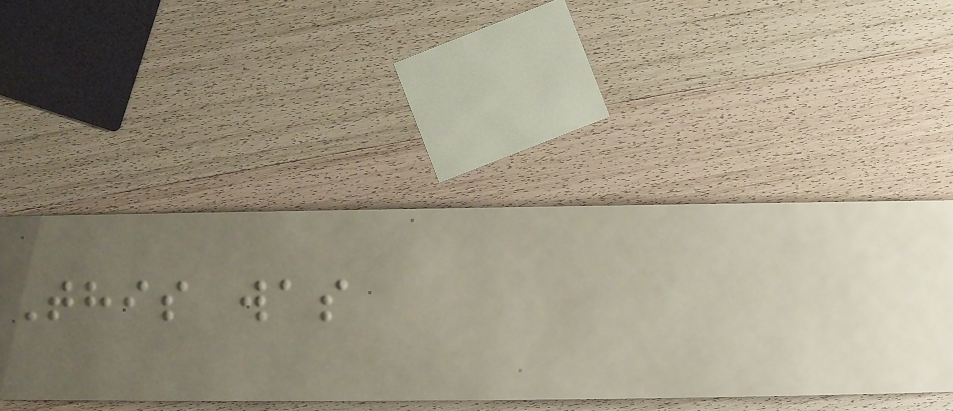This was
